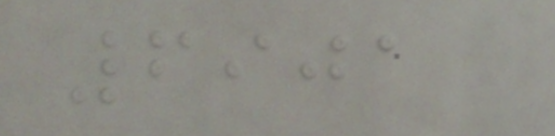6901
